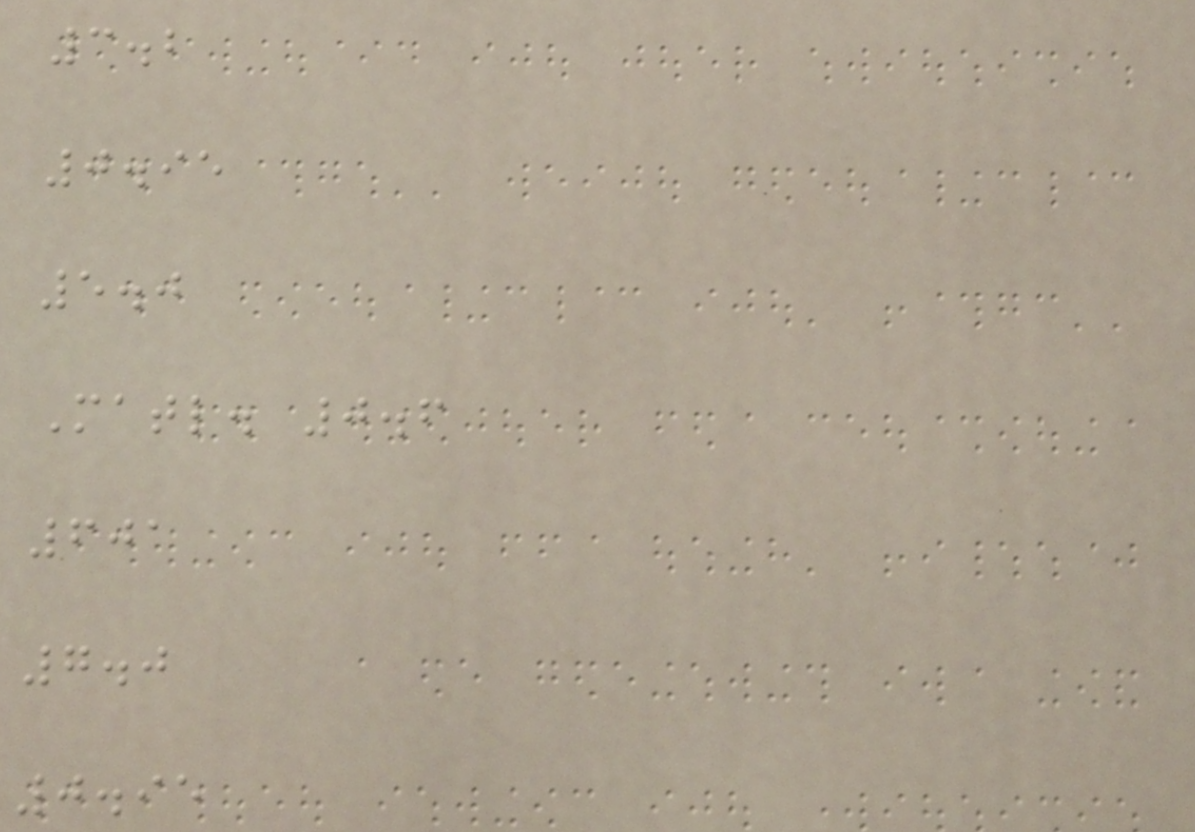3.2
0.95
5.0
Matl. 0.6
601
7.0
0.95
